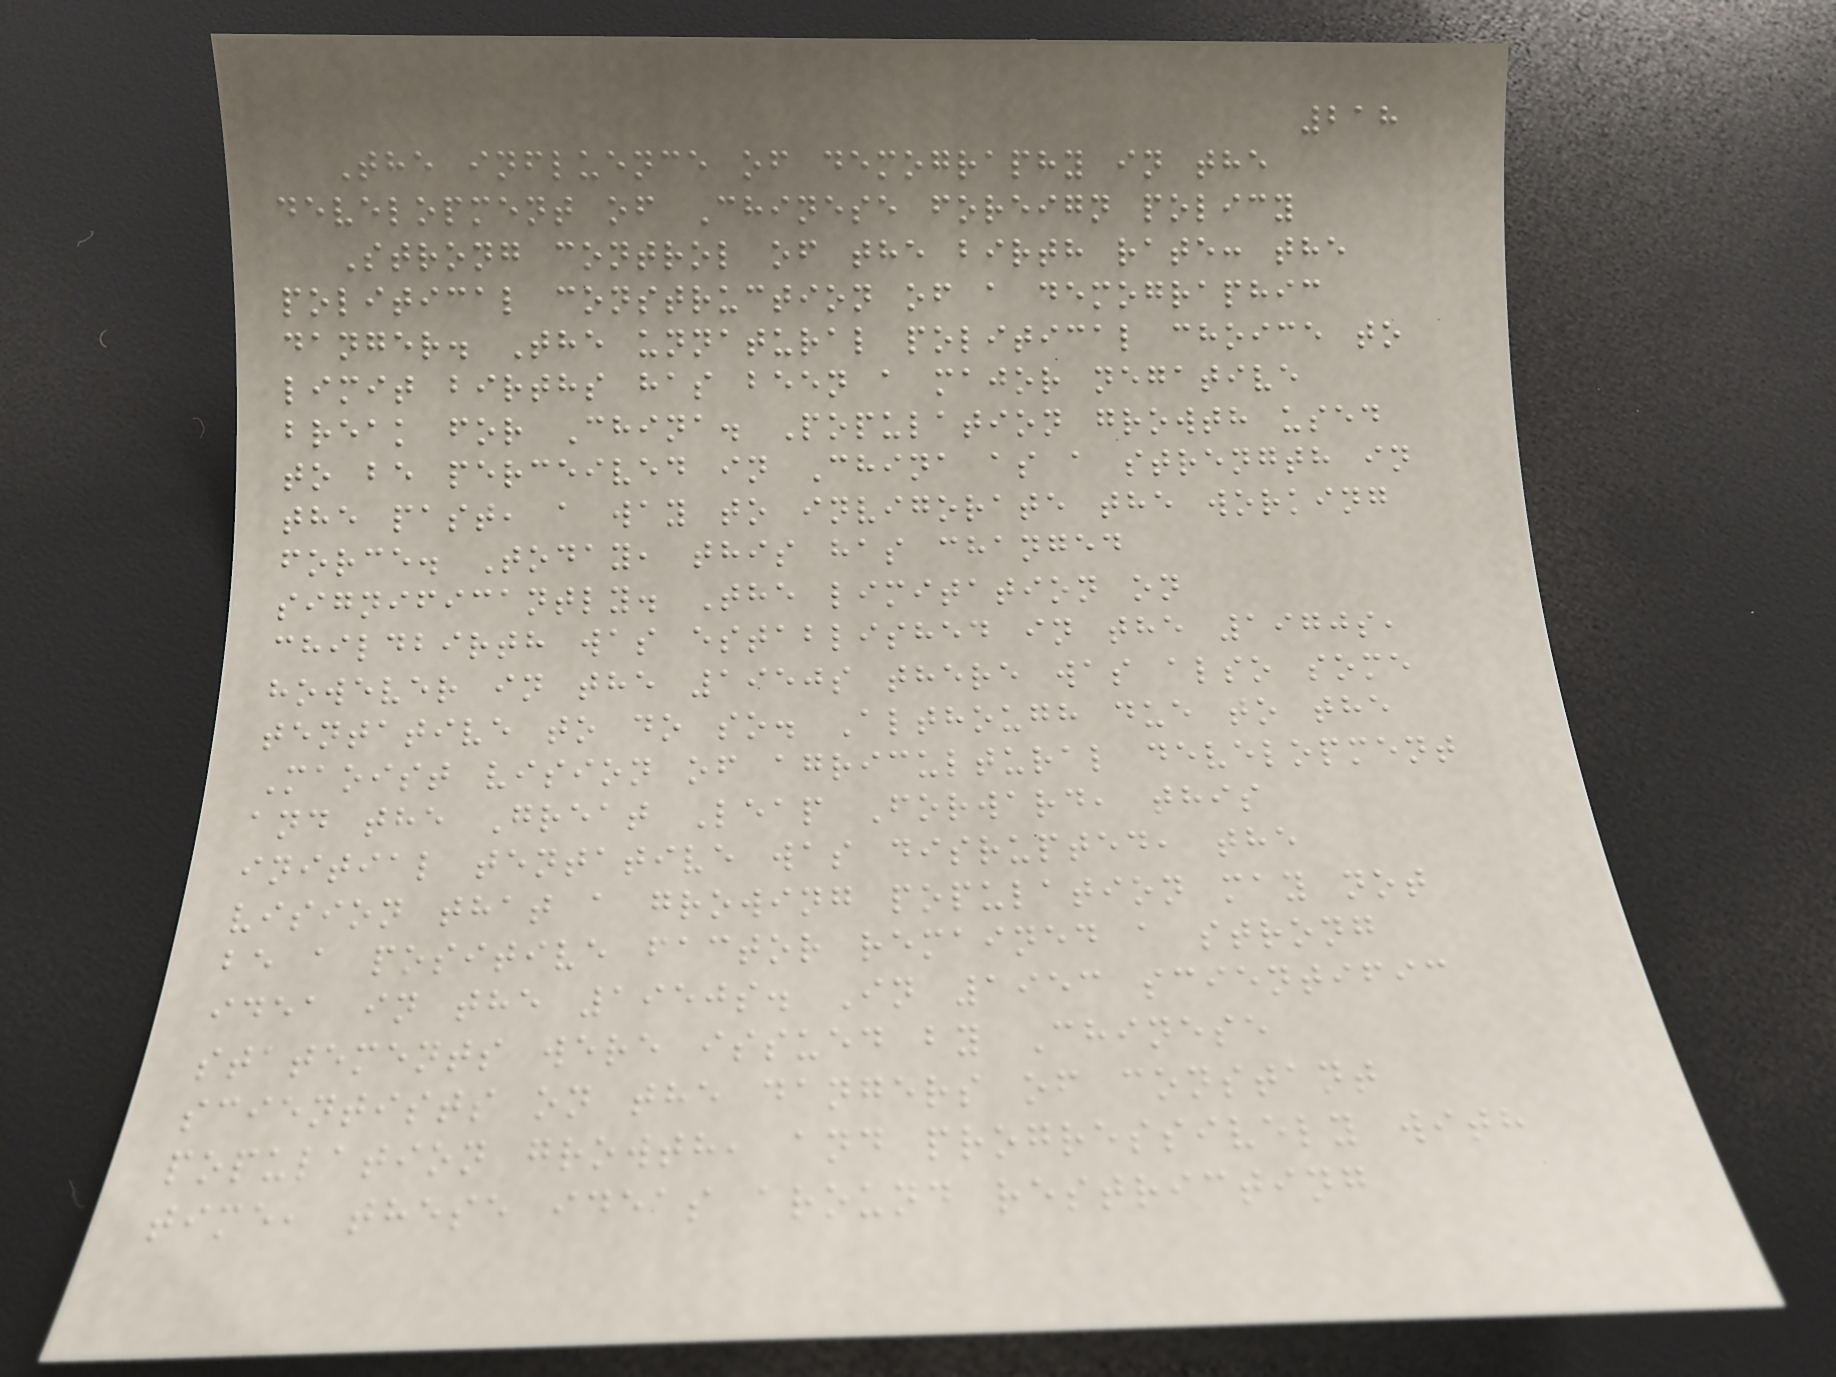218
The influence of demography in the
development of Chinese foreign policy
Strong control of the birth rate: the
political construction of a demographic
danger. The unnatural political choice to
limit births has been a major negative
break for China. Population growth used
to be perceived in China as a strength in
the past, a way to invigorate the working
force. Today, this has changed
significantly. The limitation on
childbirth was established in the 1970s,
however in the 1950s there was also some
tentative to do so. Although due to the
Maoist vision of agricultural development
and the Great Leap Forward, this
initial tentative was disrupted, the
vision that a growing population may not
be a positive factor remained a strong
idea in the 1950s. In 1953 scientific
statements were issued by Chinese
scientists on the dangers of constant
population growth, and progressively with
time, these ideas around restricting
